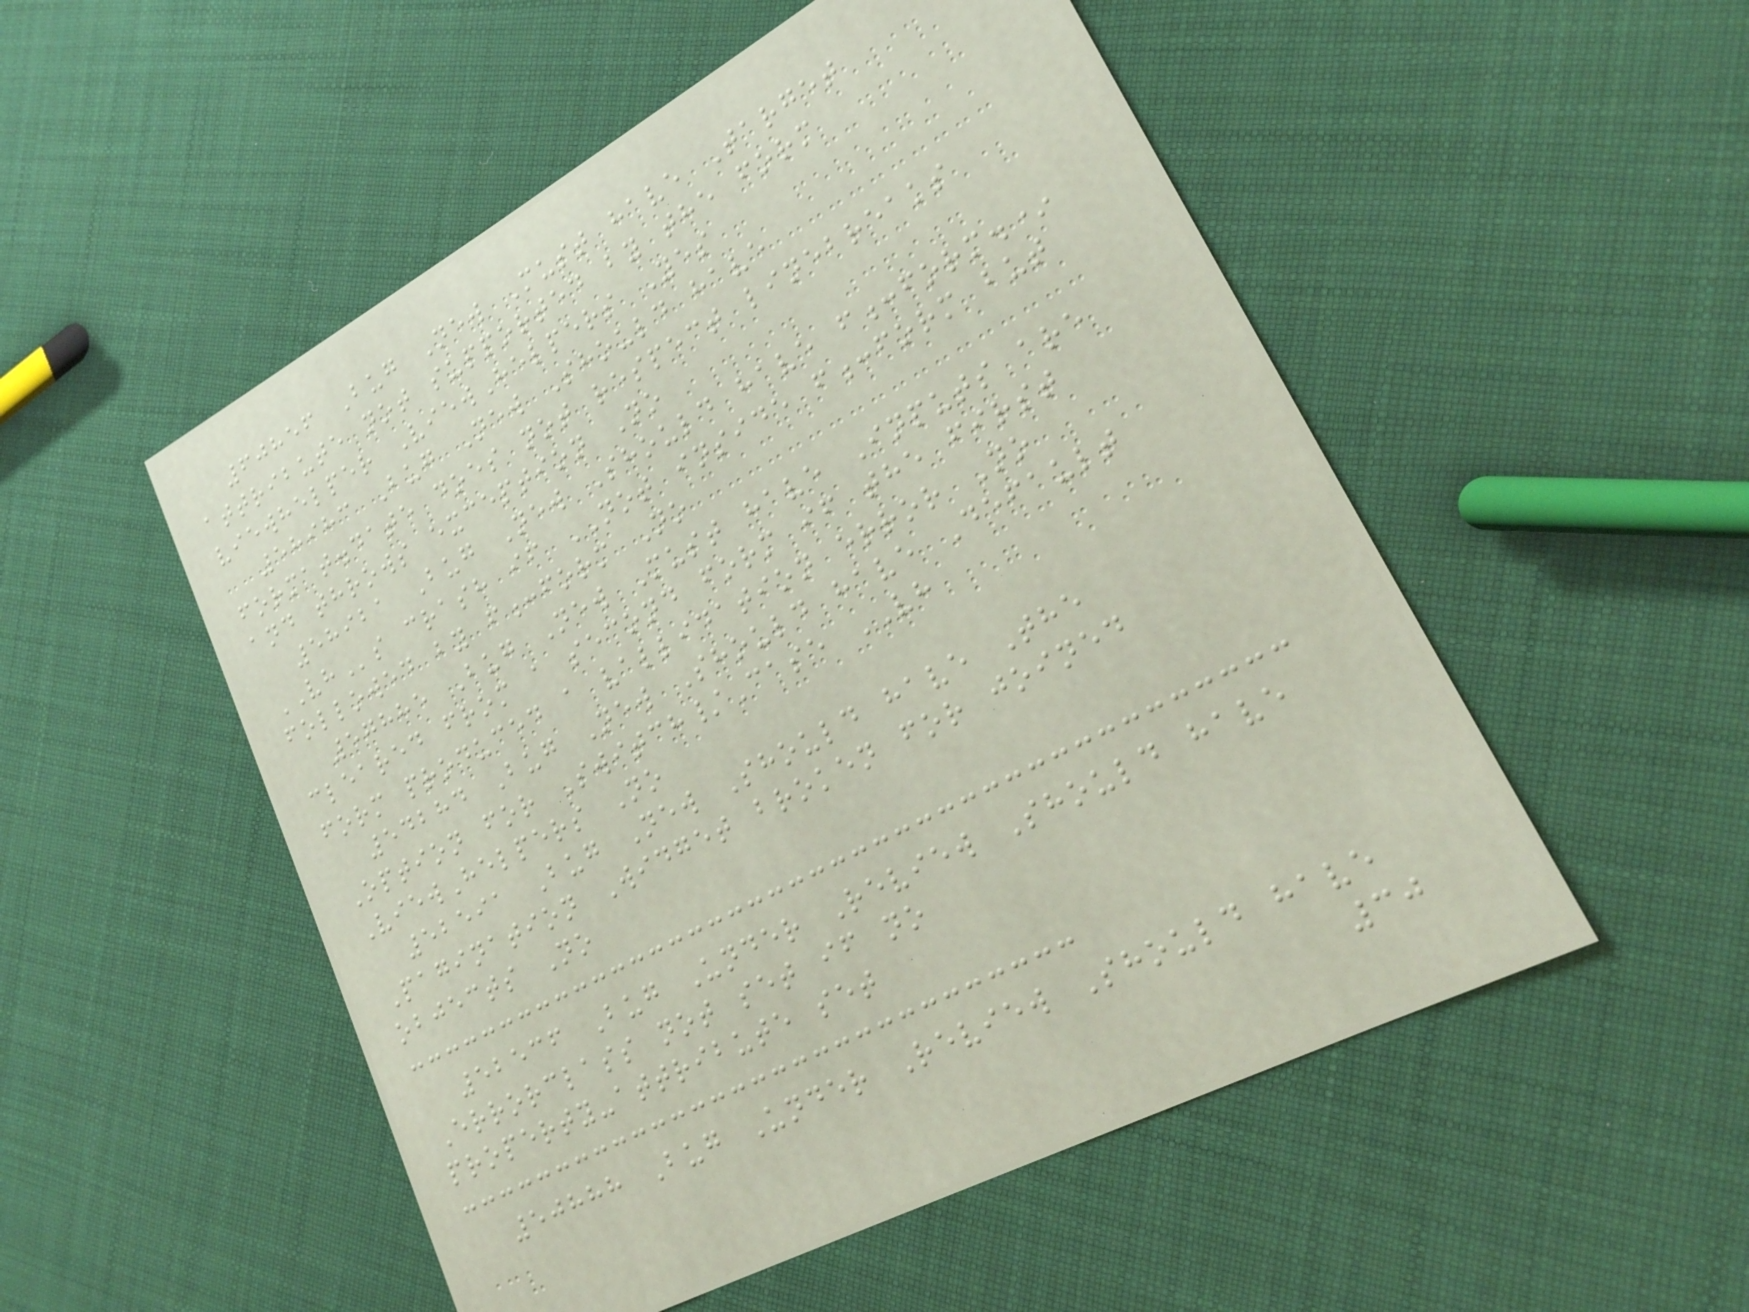60856 Bug New Must have Target
attribute not supported by the form
viewhelper ViewHelpers Yes
58983 Bug New Should have
format.date does not respect linebreaks
and throws exception No
58921 Bug New Should have f:form.*
VHs crash if NOT inside f:form but
followed by f:form No
57885 Bug New Must have Inputs are
cleared from a second form if the first
form produced a vallidation error No
54284 Bug New Should have Default
Option for Switch/Case VH
ViewHelpers No
52591 Bug New Should have The
Pagination Widget broken for joined
objects No
52536 Bug Under Review Should have
Errorclass not set if no
property-attribute set
50888 Bug Under Review Should have
30
